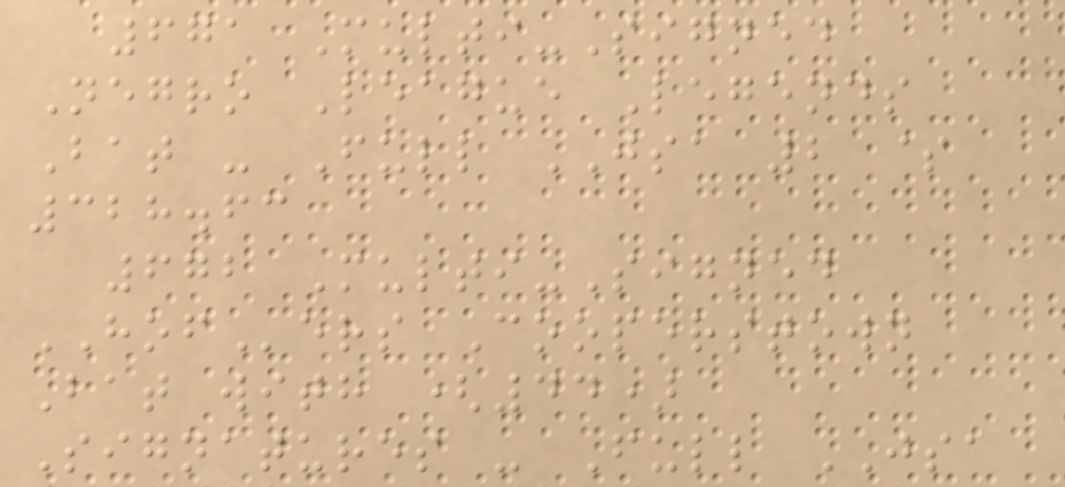671 Multi-Signed
Negro League Legends
Bat - Full JSA 2 $
328.63
672 Multi-Signed
HOFers Cooperstown
Bat with (44)
Signatures - Full JSA
